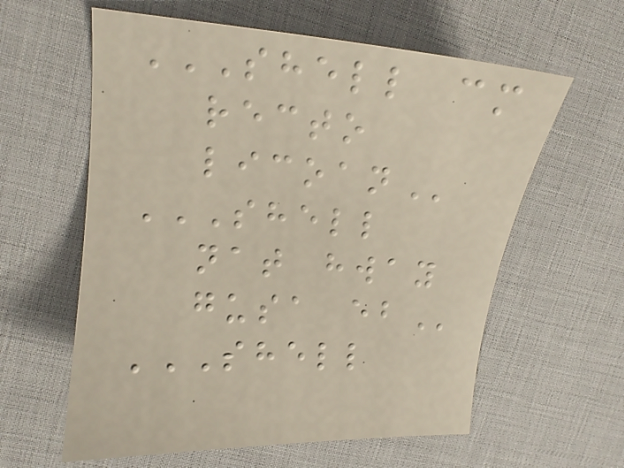SHELL CM
RECTO
LICOAN
SHELL
NAT HWAY
GUSA EB
SHELL
